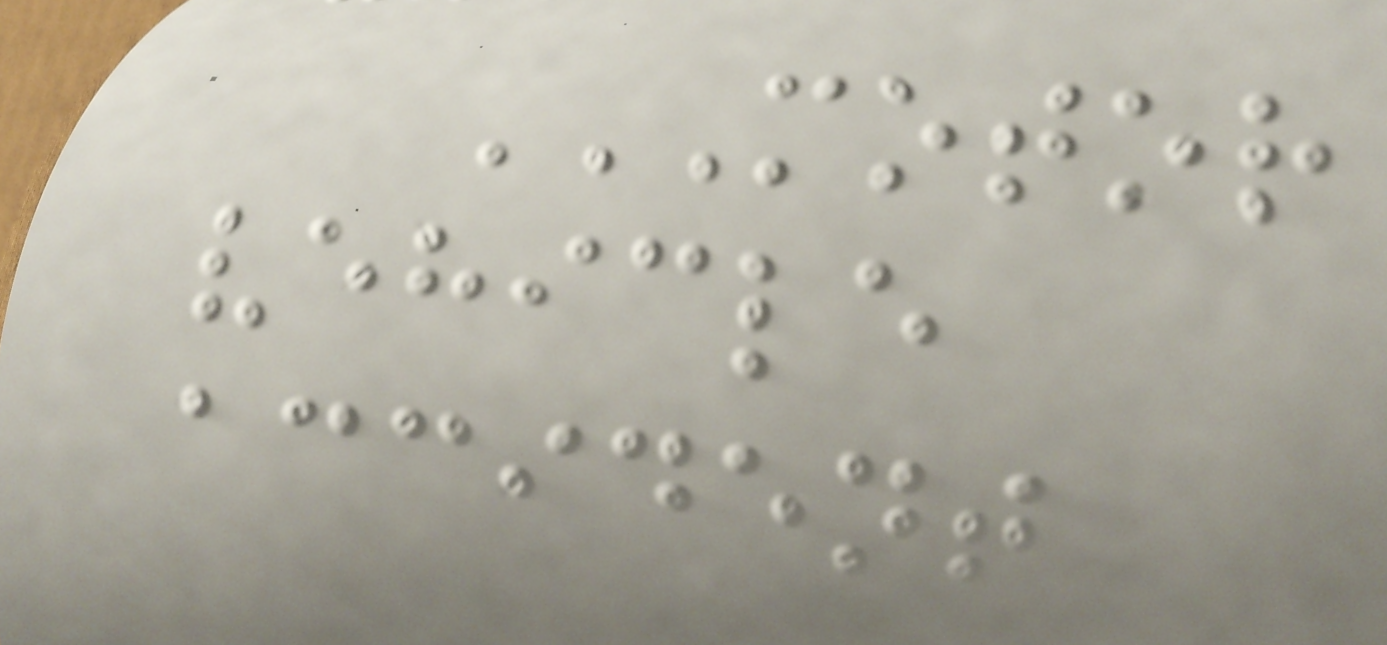MOTOR
VEHICLE
ACCIDENT
